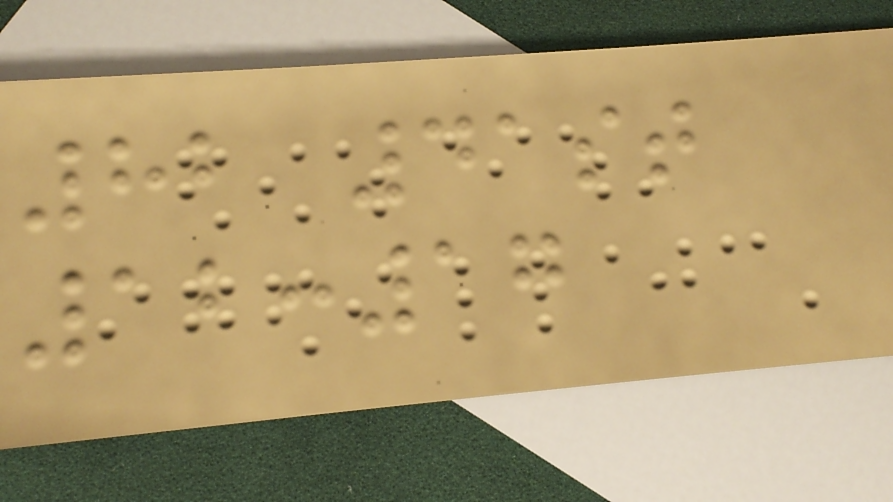82 41st
12:17
